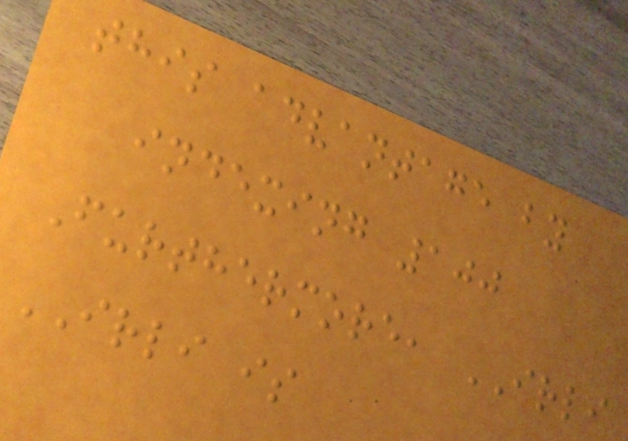this advantage by
indexing 100
Furthermore, IRLI
IRLI is
